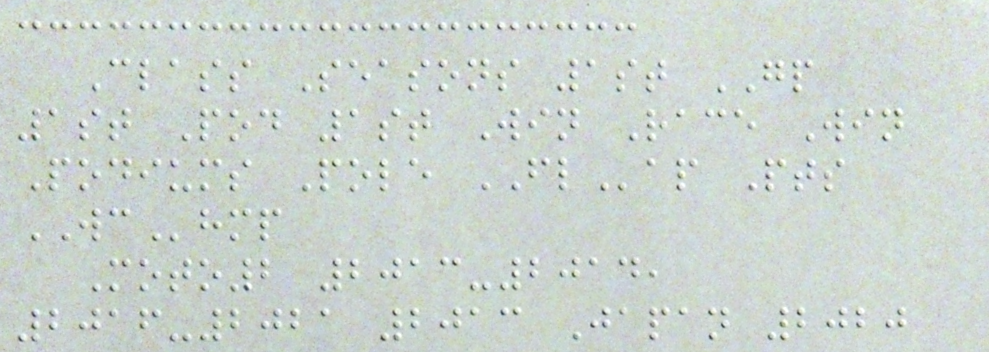Class Seasons 1st GP
1st Pod 1st Win Race Win
Podiums Pole FLap Pts
WChmp
Moto2 2013-2014,
2016-2021 2013 Japan 2020
